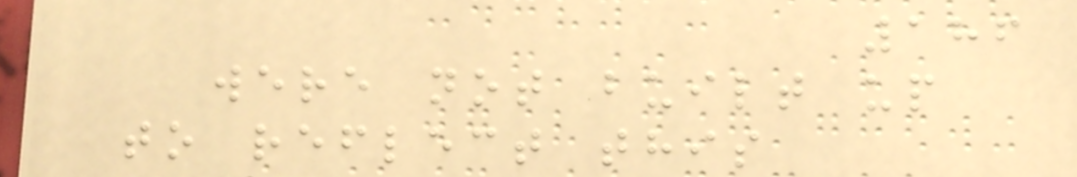186
were not built up
to reflect this
